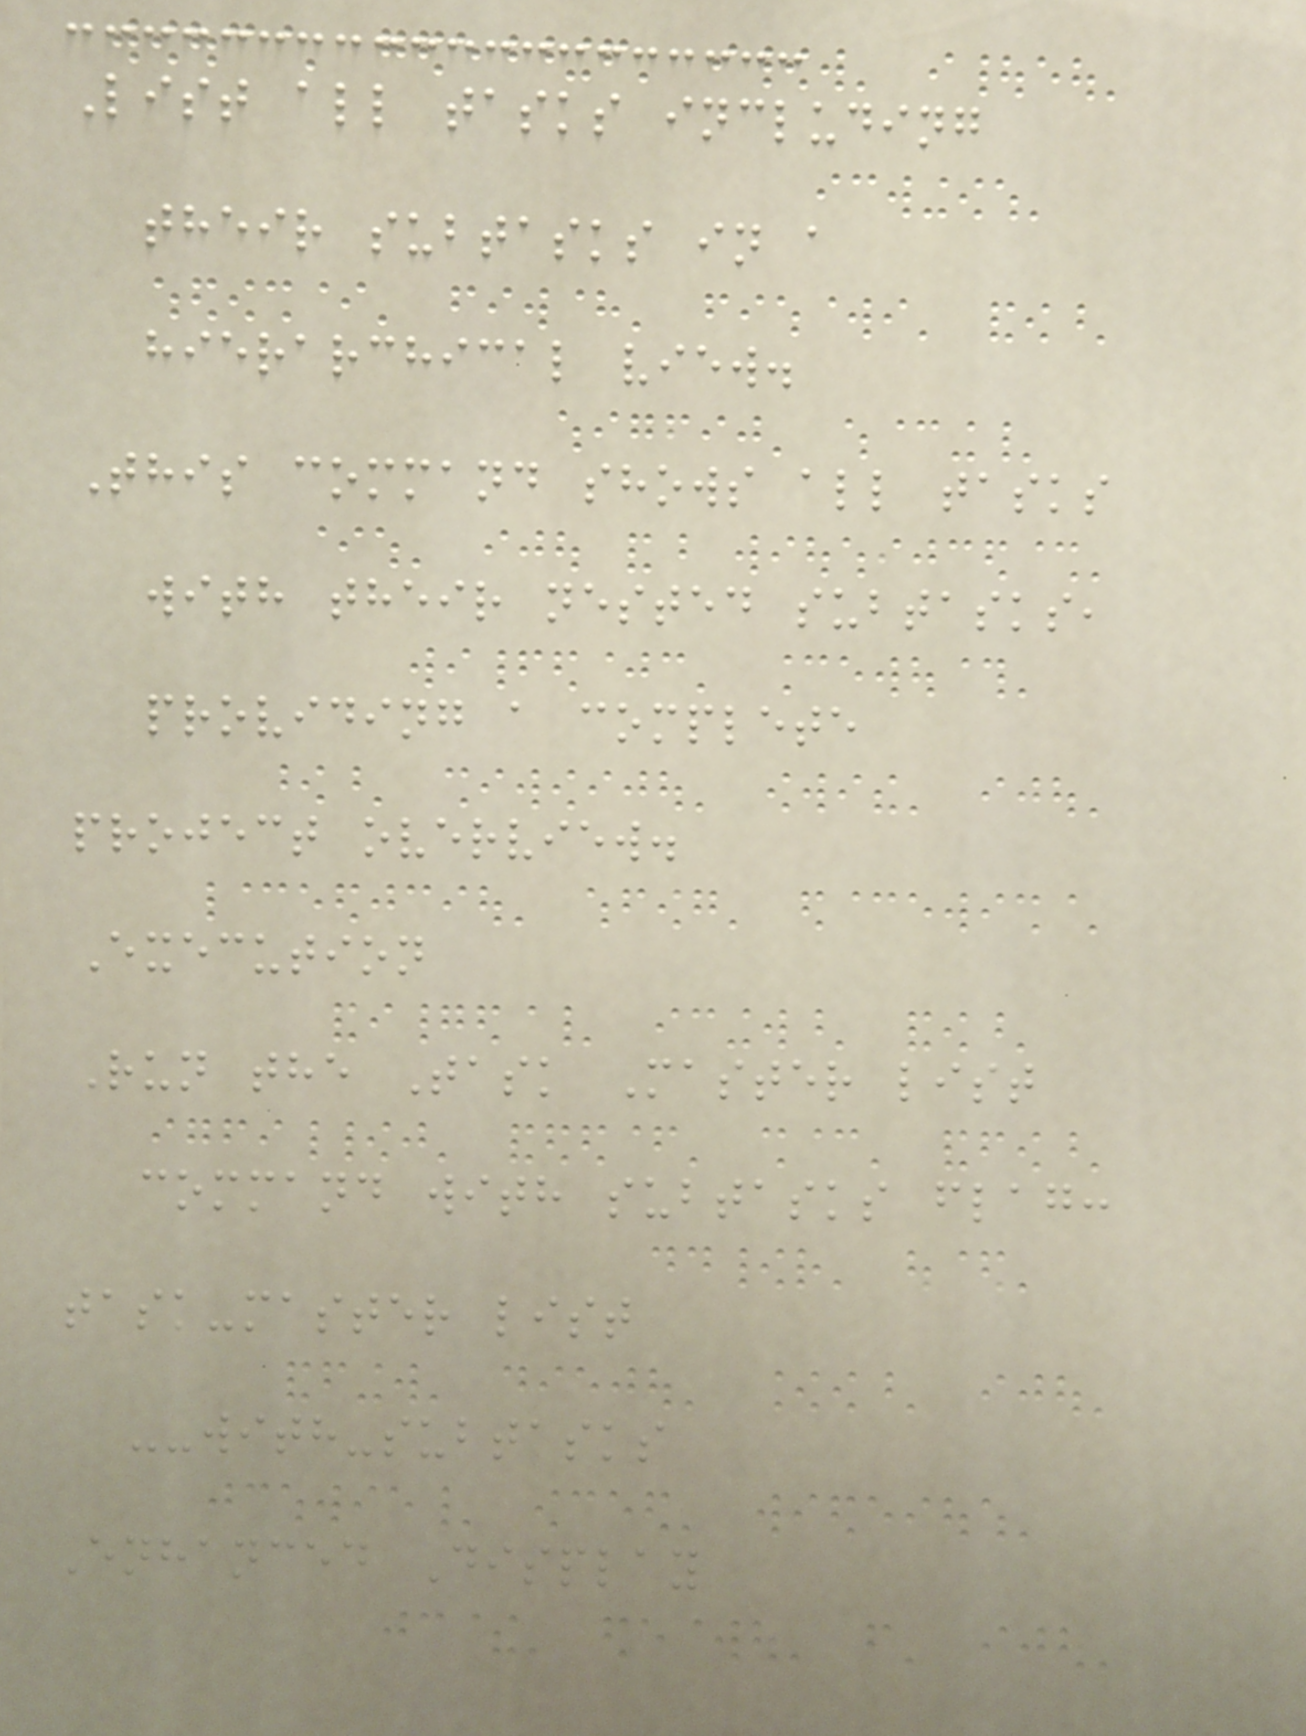List all tasks including
their subtasks in a
hierarchical view.
This command shows all tasks
with their nested subtasks,
providing a complete
project overview.
Execution
Run the Task Master list
command with subtasks flag:
task-master list
--with-subtasks
Enhanced Display
